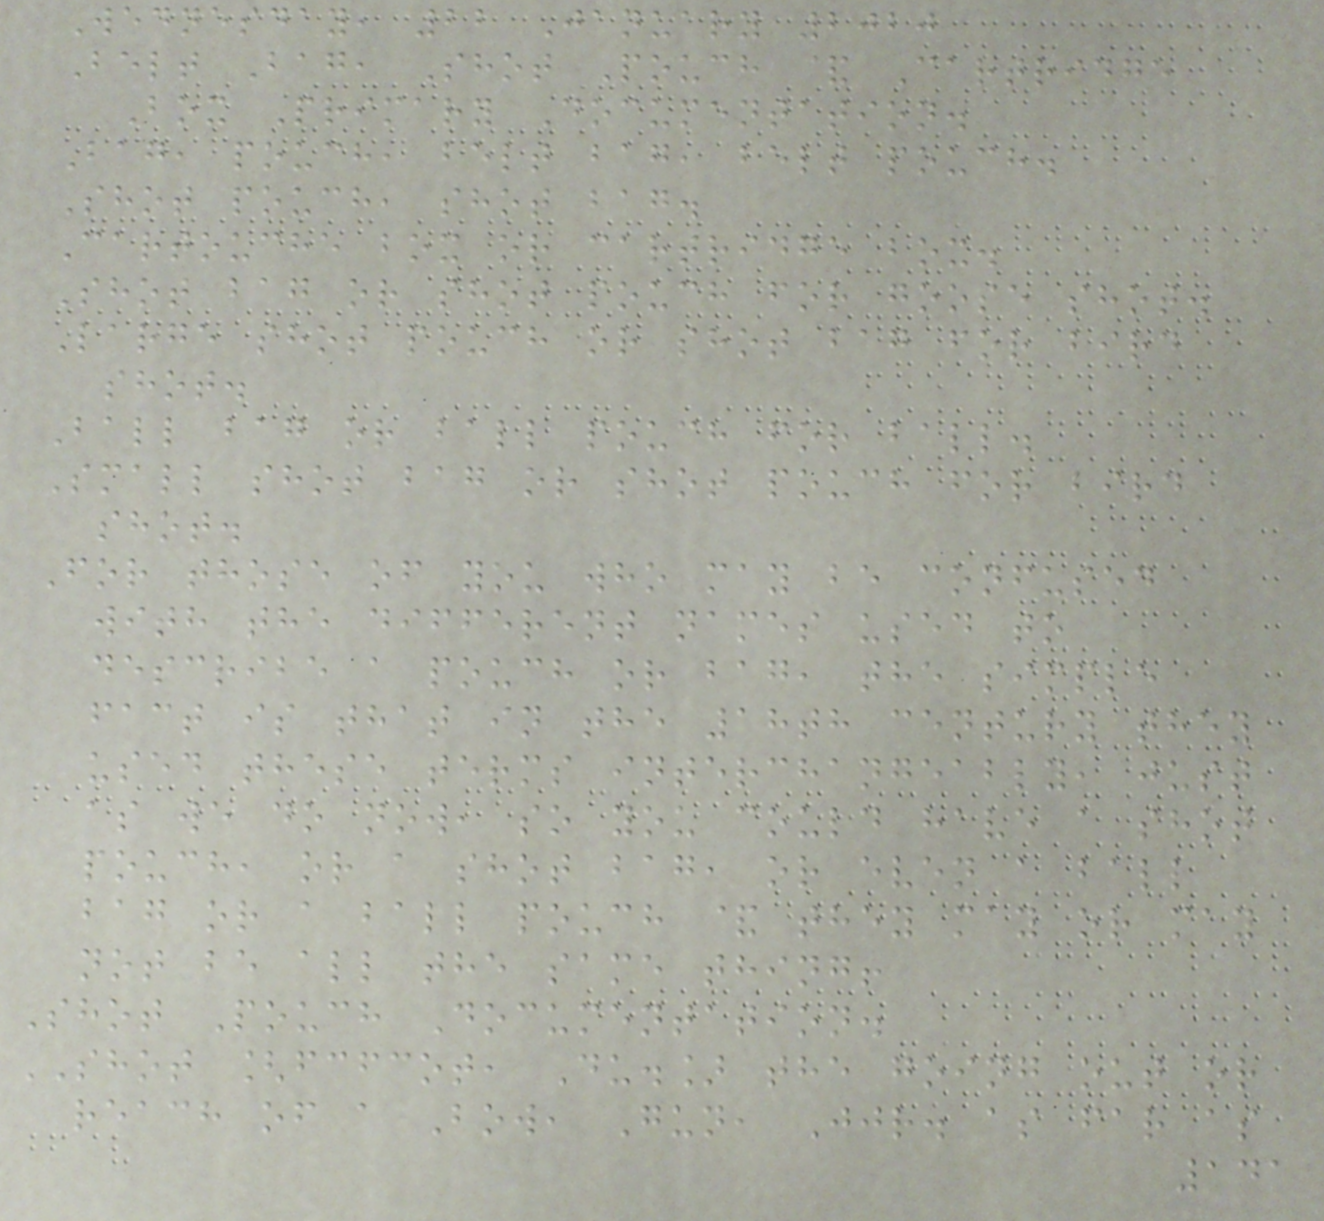Wednesday, 22 January 2020
Belt Bag, Shot Pouch & Cartridge
Box Primary Documentation.
Bag, pouch, belt bag, belt pouch.
Shot pouch, shot bag.
Cartouche box or cartridge box.
Shot bag or shot pouch for goose shot.
Large shot pouch or shot bag for bird
shot.
Ball bag or ball pouch for ball.
Small shot bag or shot pouch for bird
shot.
For those of you who may be confused
with the different names used to
describe a pouch or bag, the simple
fact is that in the 18th century they
used these terms interchangeably, just
as we do now, so you could have a shot
pouch, or a shot bag, or even a ball
bag or a ball pouch & they may or may
not be all the same thing!
Shot Pouch Documentation.
SHOT [fcfcot, Du.] the going out or
reach of a Bow, Gun, Jjr. as far as
141
